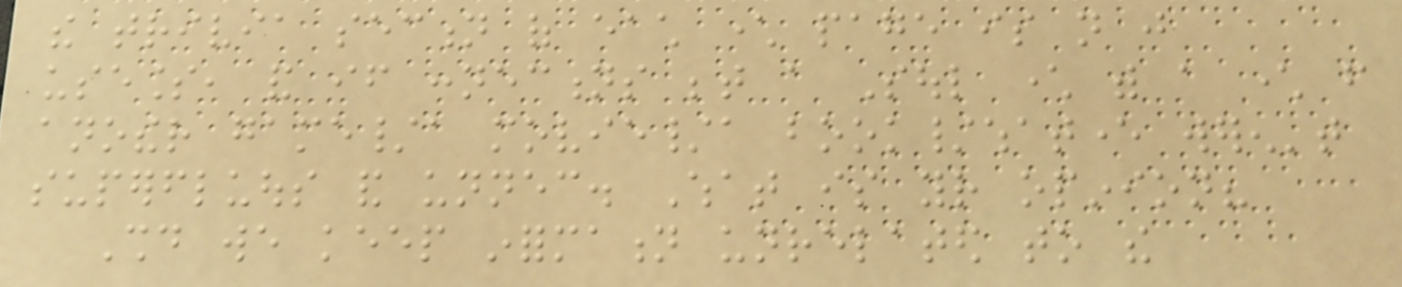the trivia section of each character page is not just
useless, and if connections between a Soul character with a character from
another game/a movie/a book/whatever weren't
superfluous and unnecessary. What is your opinion?
Should we keep information unrelated to the
